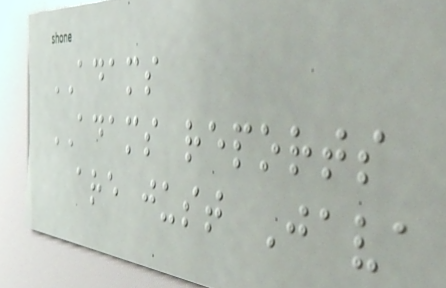ADAMS
ADAMS reports
are just Java
